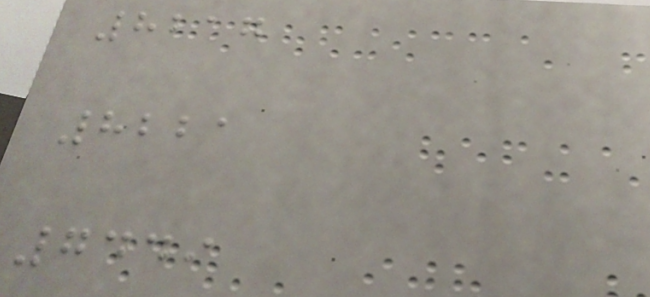8217
8221
7449
